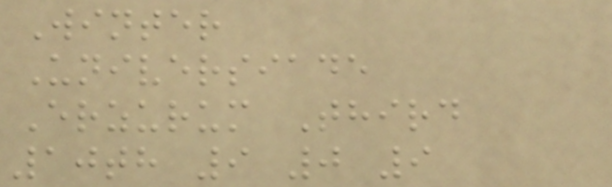Winter
Universiade
Erzurum Third
10th 9 0 9
